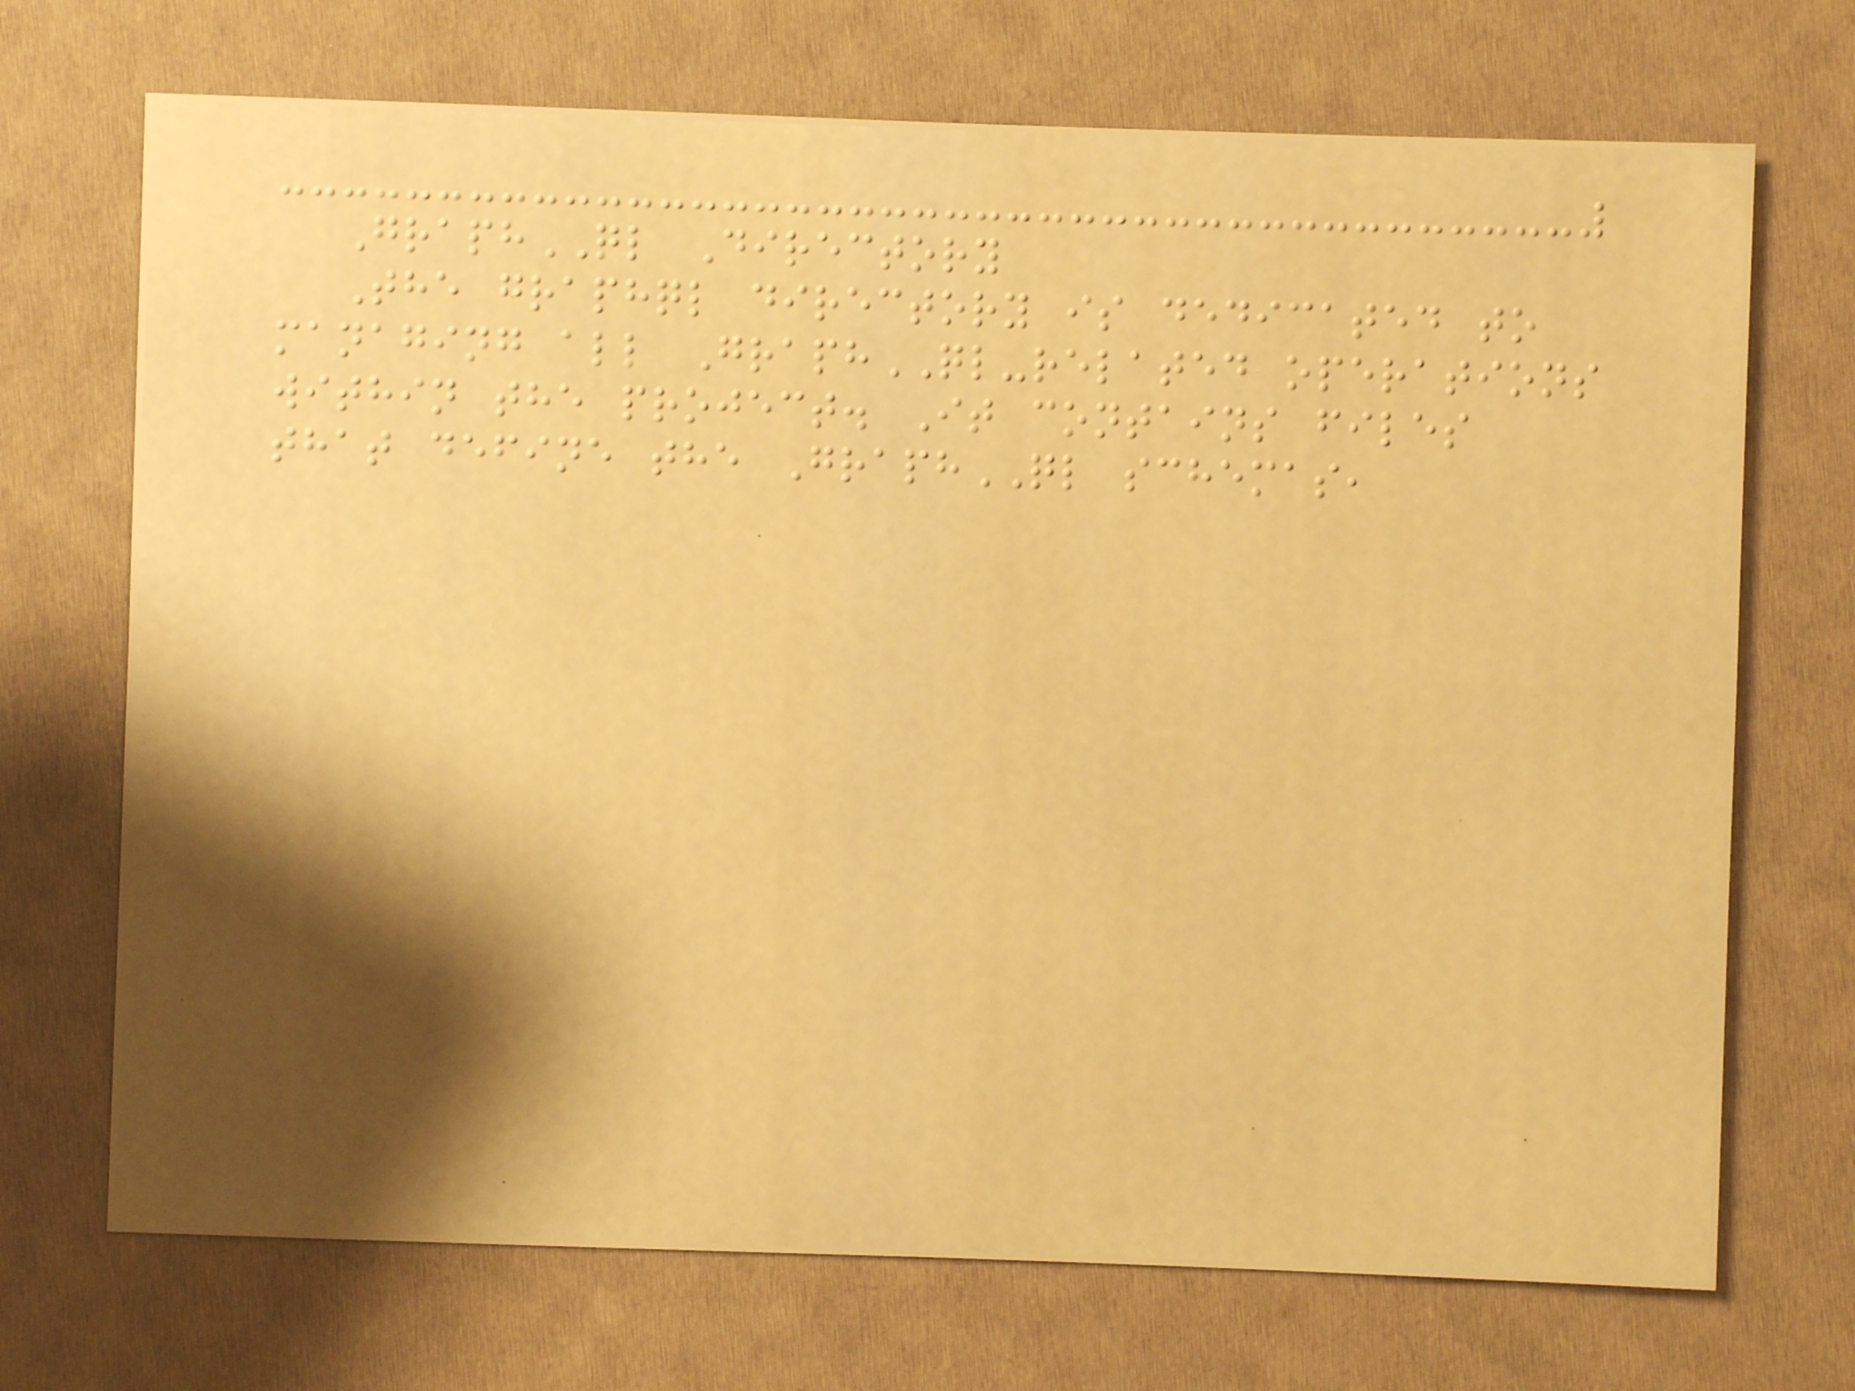GraphQL Directory
The graphql directory is dedicated to
managing all GraphQL-related operations
within the project. It contains files
that define the GraphQL schemas,
